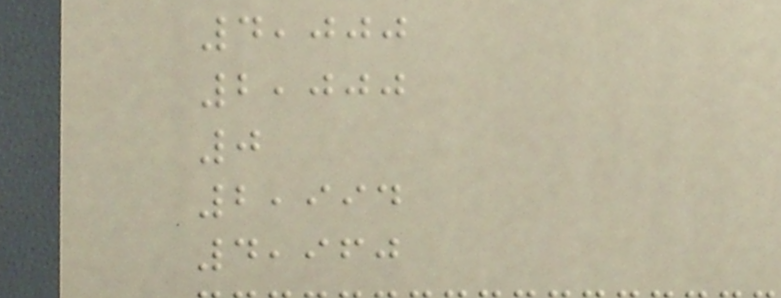4,000
2,000
0
2,994
4,960
